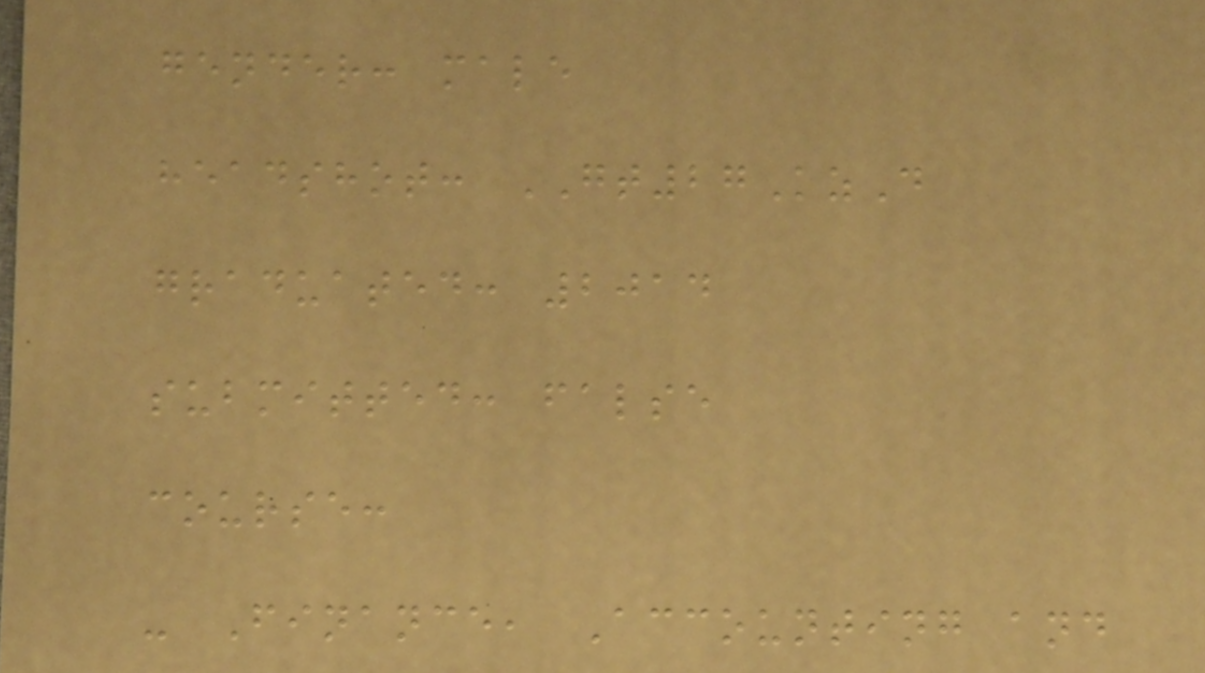gender: male
headshot: GT27KzD
graduated: 2014
submitted: false
course:
- Finance, Accounting and
